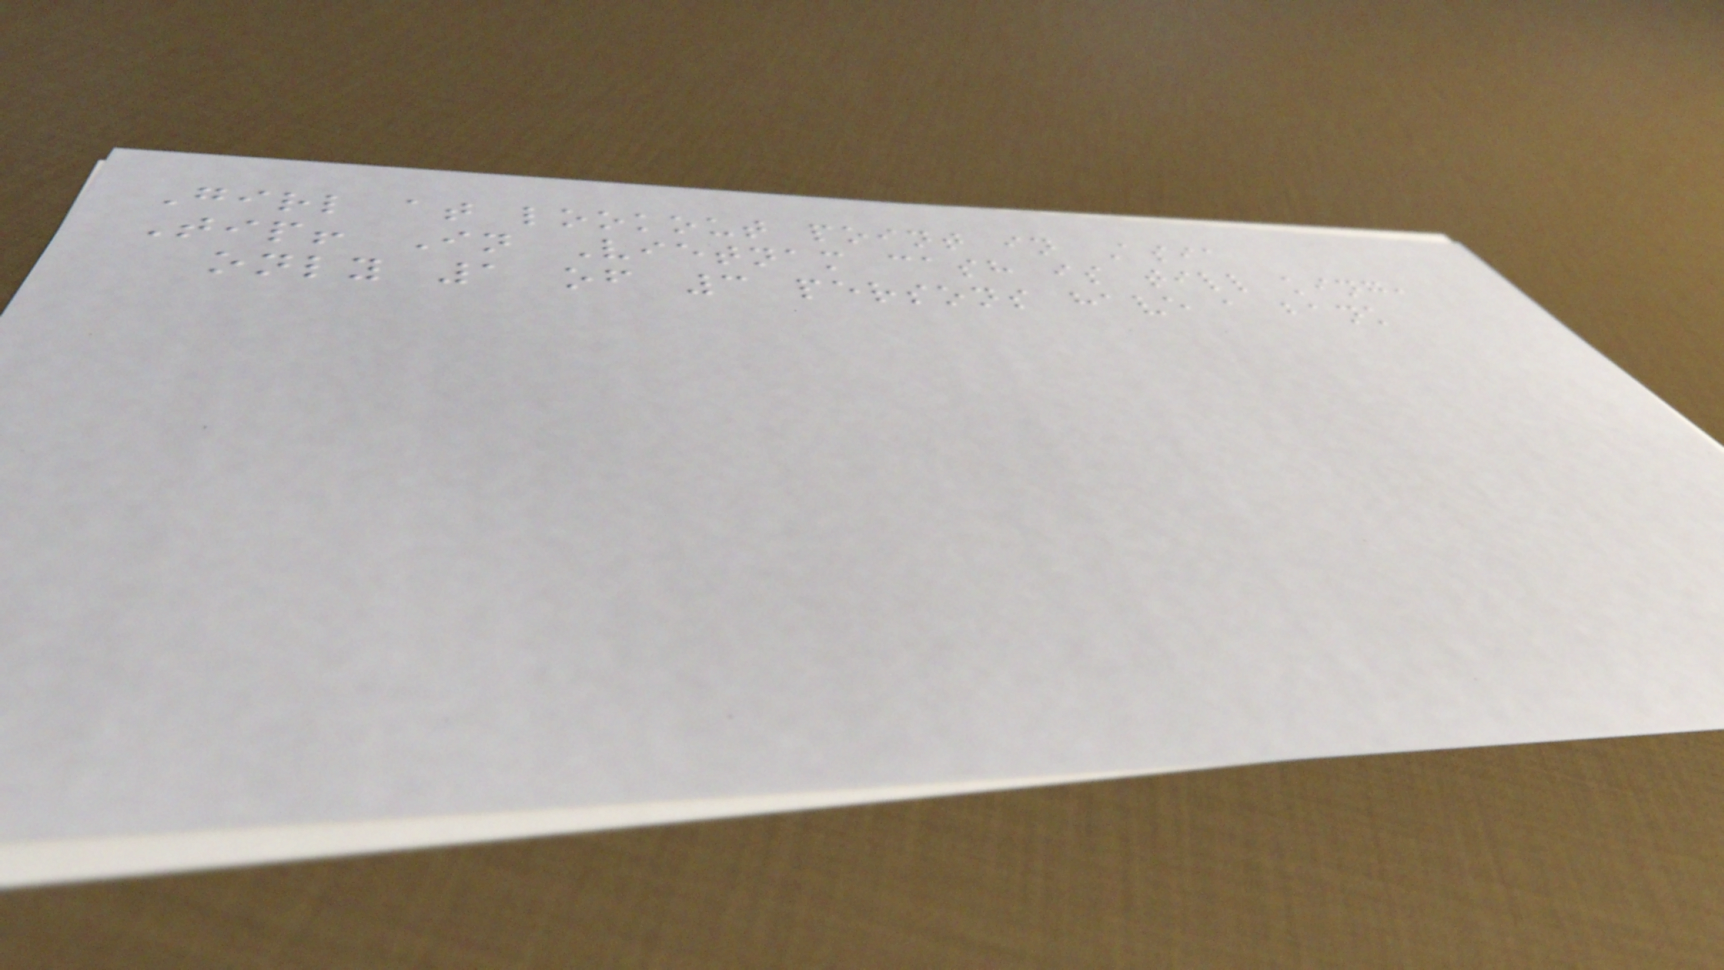Girl at lookout point in Asia
Tip! In Vietnam cash is till king,
only 1 of 3 persons have a bank
